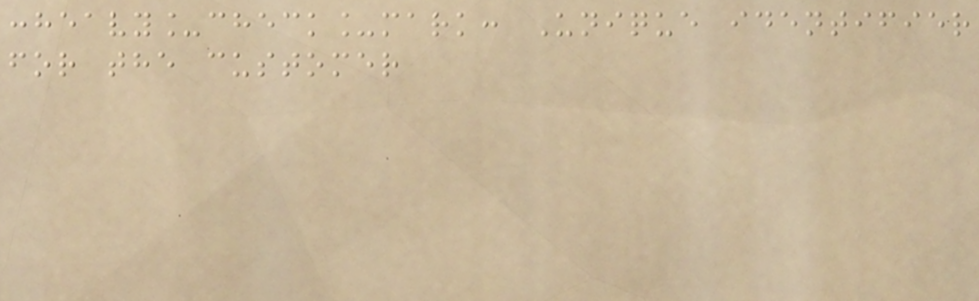:heavy_check_mark: Unique identifier
for the customer
